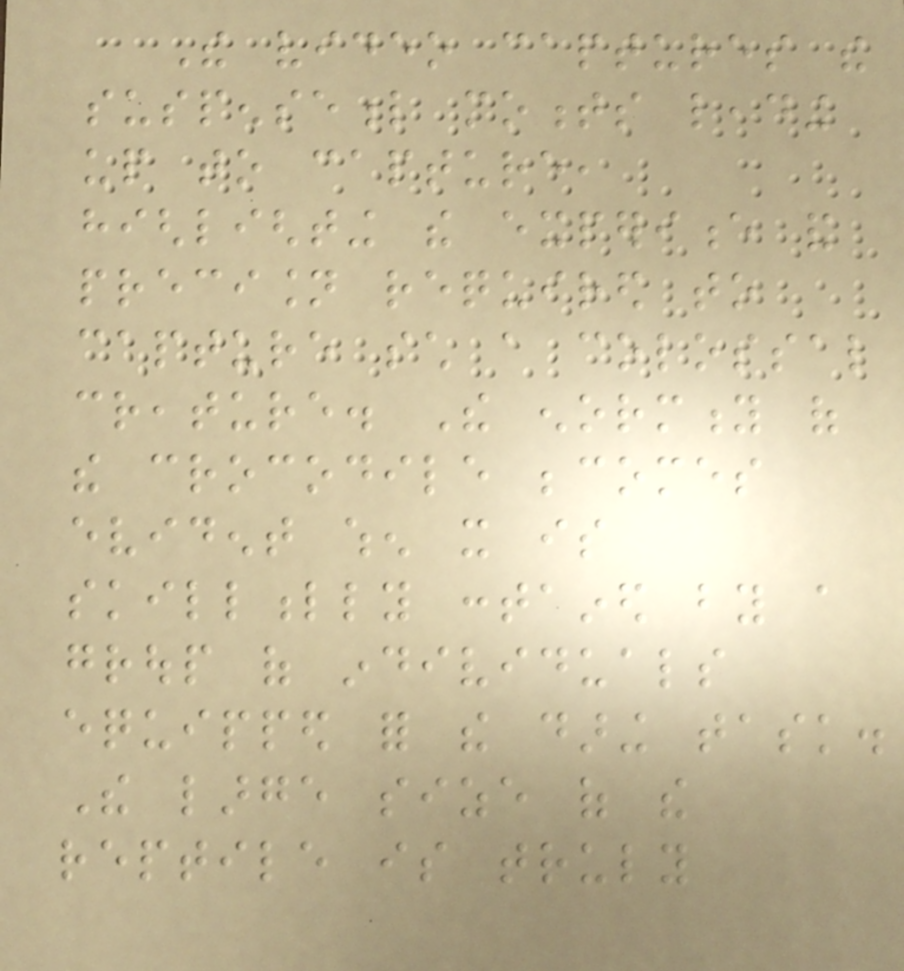The video captures the
suspenseful moments leading
up to capture,
highlighting the experience and
precision required to
capture such a colossal
creature. The enormity of
the crocodile becomes
evident when it is
skillfully contained by a
group of individuals
equipped for the daring task.
The large size of the
reptile is truly
